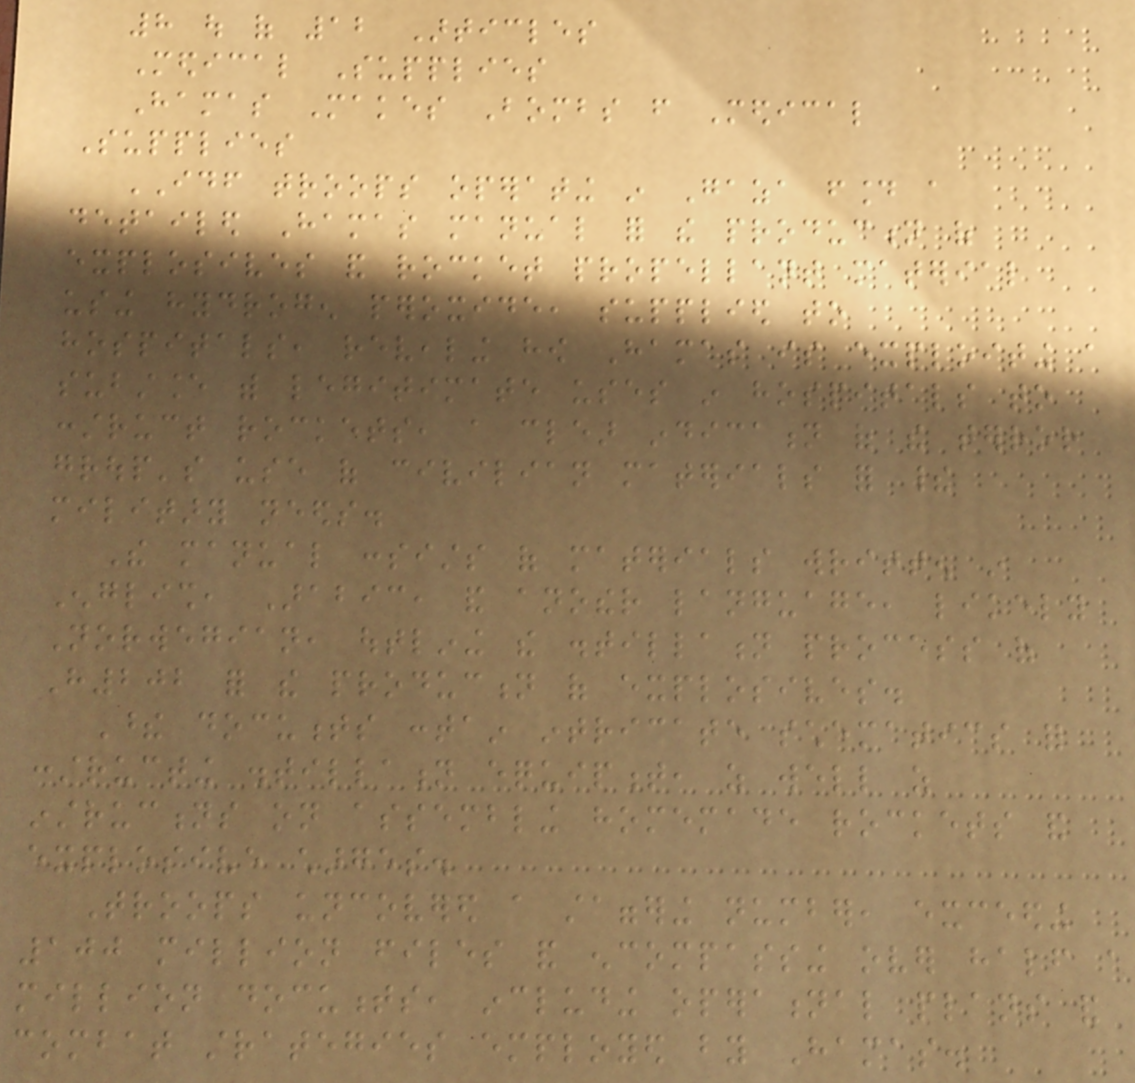8 out of 12 Articles
Medical Supplies
Hamas Makes Bombs from Medical
Supplies
IDF troops operating in Gaza found a
detailed Hamas manual for the production of
explosives and rocket propellant material
using hydrogen peroxide, supplied to
hospitals, revealing how Hamas is exploiting a
substance with legitimate uses in hospitals to
construct rockets, a clear indication of the terror
group's use of civilian materials for their
military needs.
The manual consists of materials written in
English, Arabic, and another language, likely
Norwegian, outlining the distillation process of
H202 for the production of explosives.
These documents contain intricate schematics for
constructing distillation equipment, as well as
instructions on assembling homemade rockets and
explosive charges.
Troops uncovered a staggering number, exceeding
100 million files and encompassing over half a
million documents, including operational plans and
combat strategies employed by Hamas.
